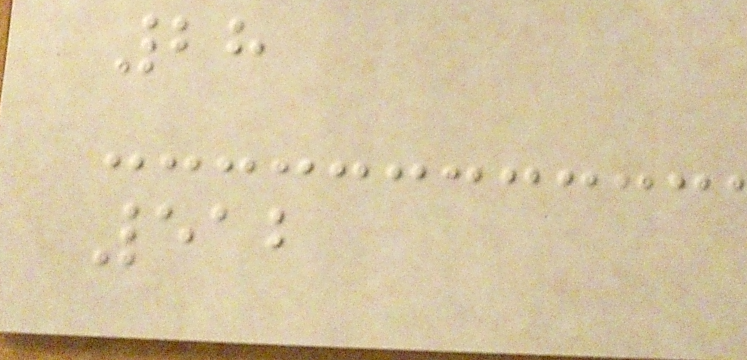28
512
